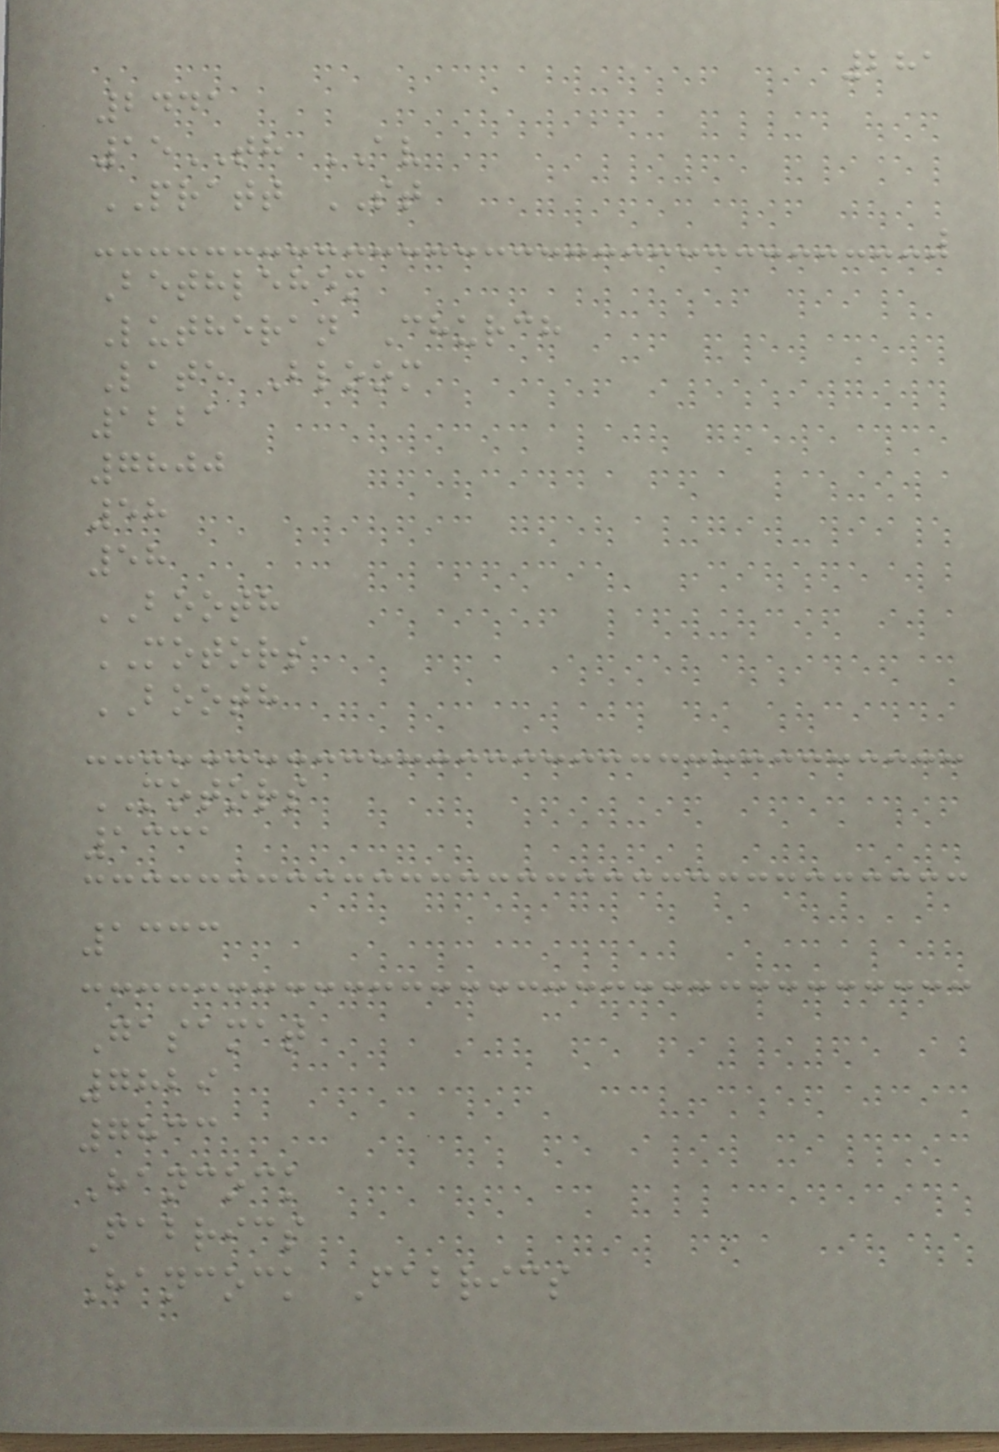281
2441
15TH AV
PRATT ST
Bethlehem
Lutheran Church
Late Bloom
1221
7800
58
58
BOOTH
MOTORS
BOOTH
MOTORS
1331
1333
Gasamat
7829
7833
Hancock
Fabrics
Hancock Fabrics
